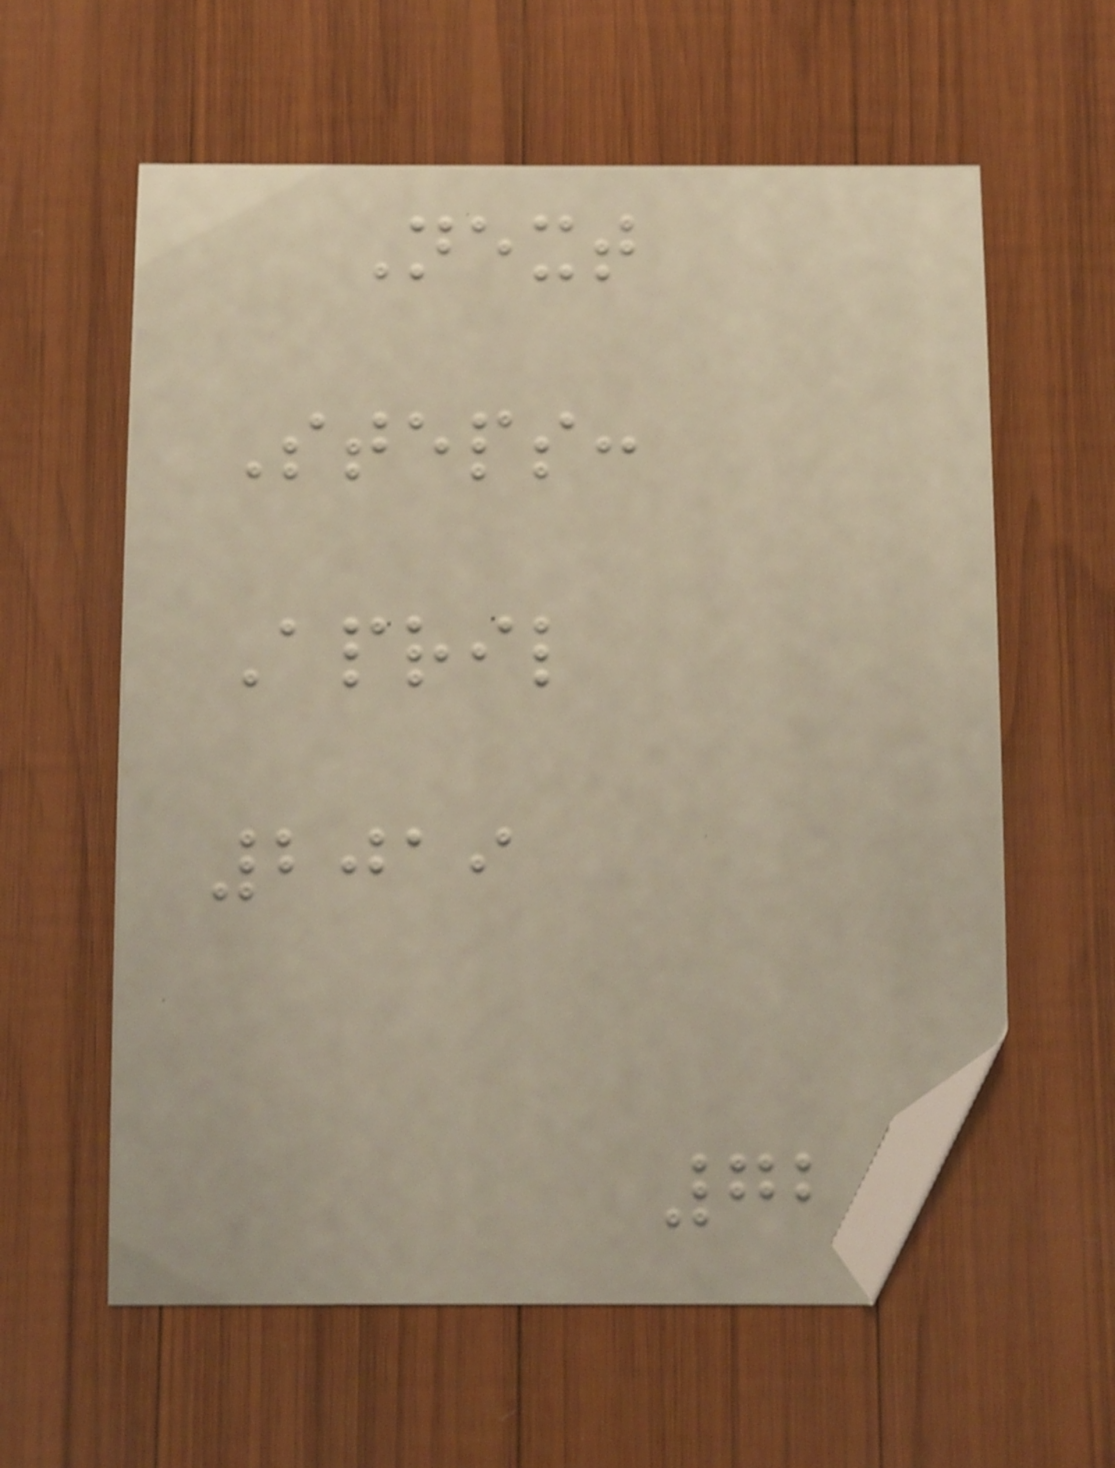Next
Steps:
April
2019
72
